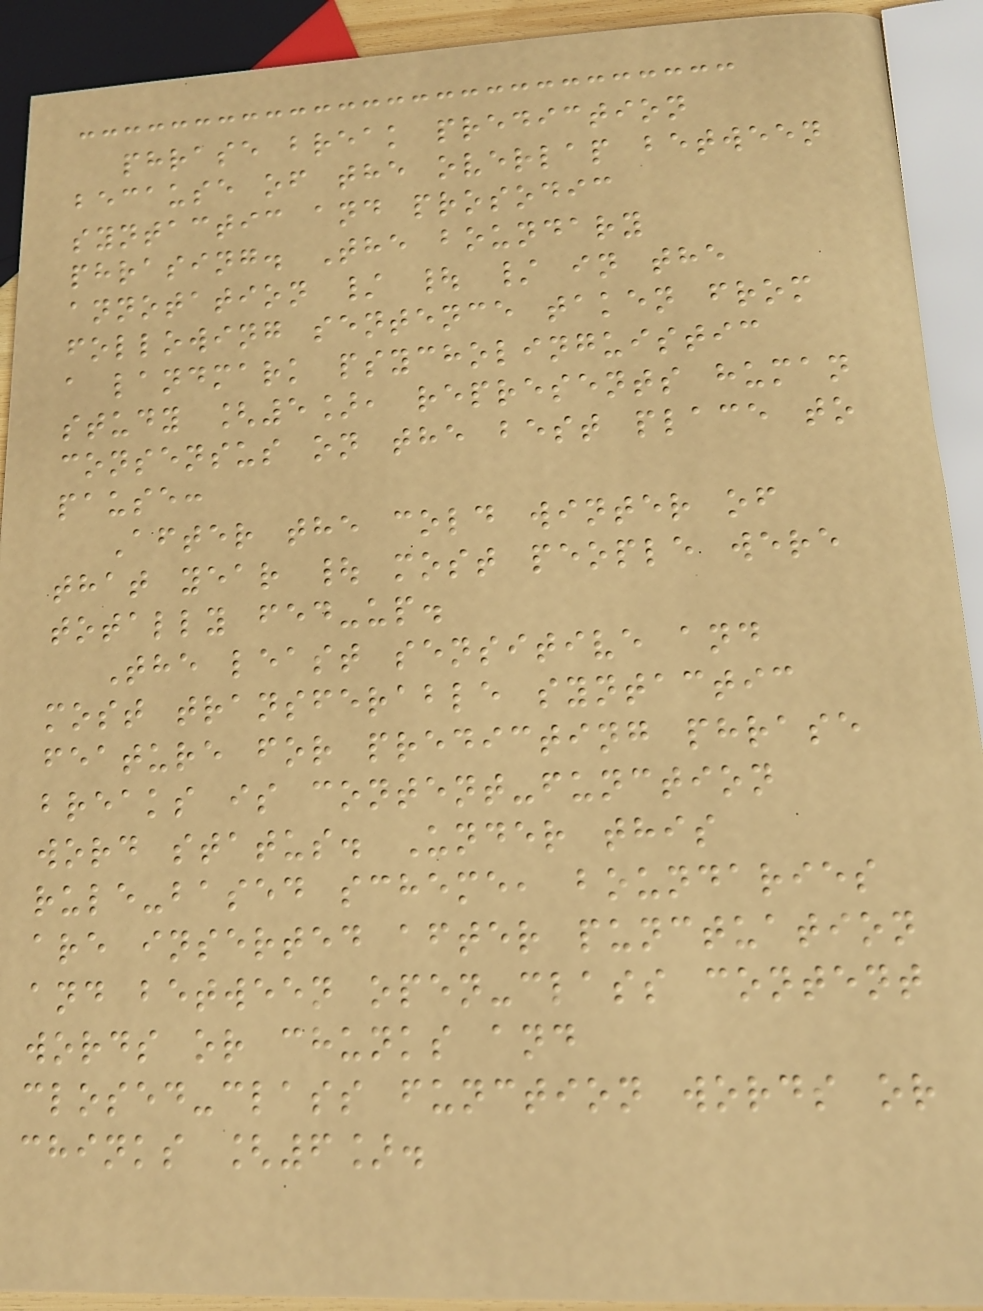phrase break prediction
because of the overlap between
syntactic and prosodic
phrasing. The boundary
annotation / | / in the
following sentence taken from
a landmark psycholinguistic
study [5], represents human
consensus on the best place to
pause:
After the cold winter of
that year | most people were
totally fed-up.
The least sensitive and
most transferable syntactic
feature for predicting phrase
breaks is content-function
word status. Under this
rule-based scheme, boundaries
are inserted after punctuation
and between open-class content
words or chunks and
closed-class function words or
chinks [6].
